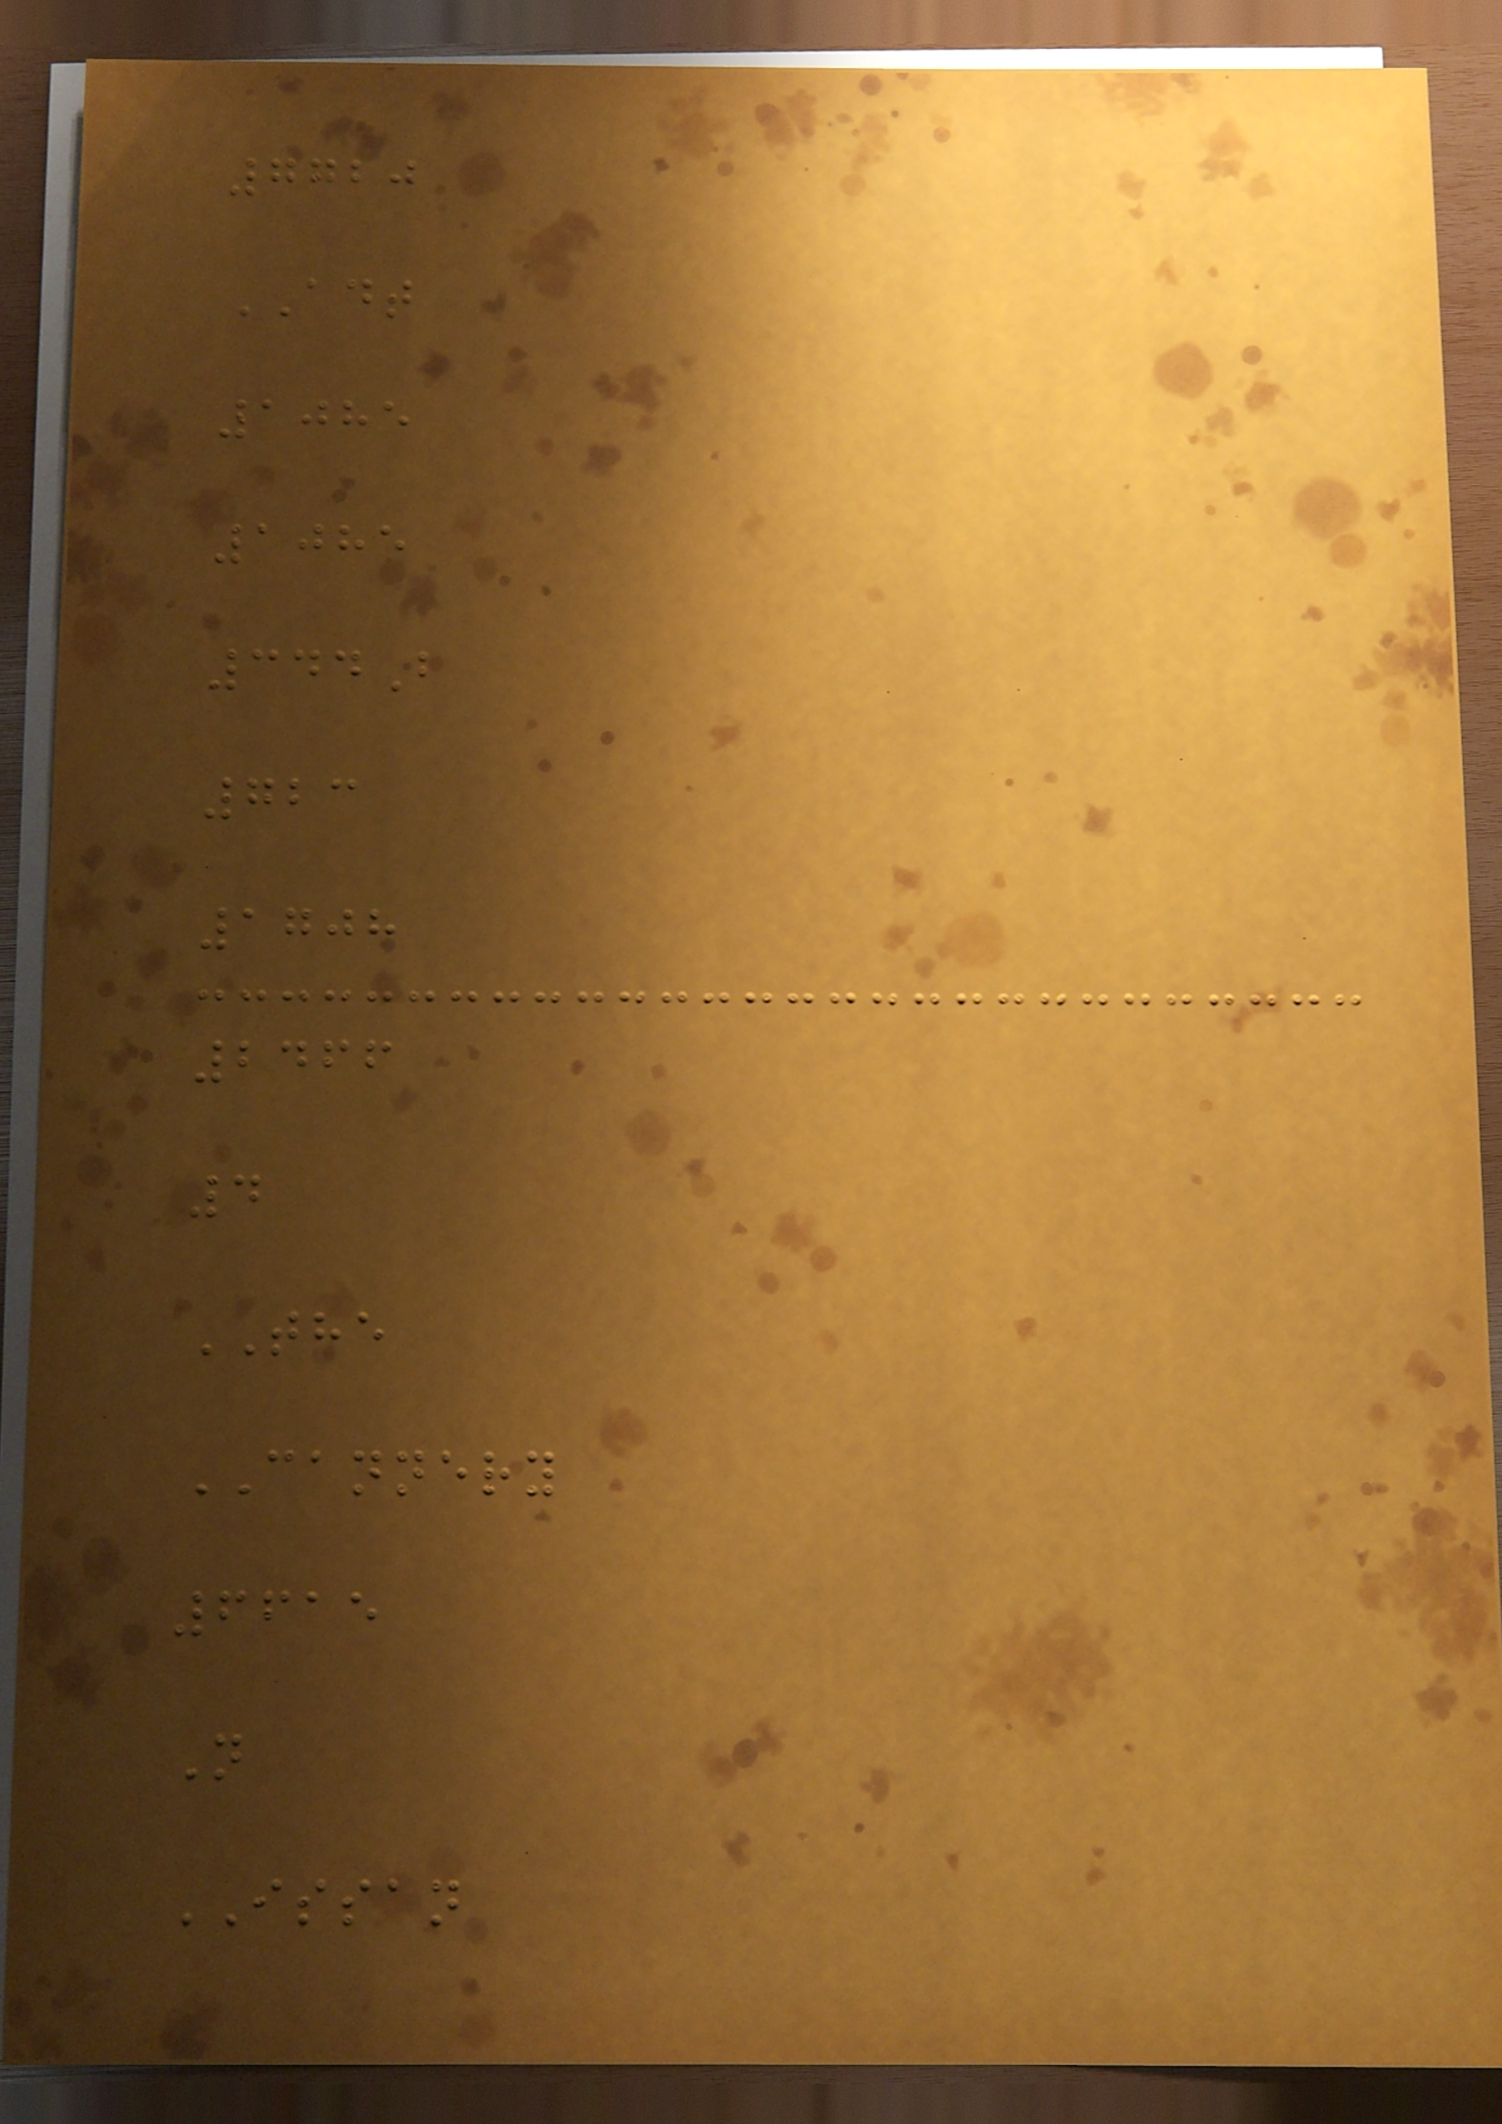7720
ADT
1085
1085
344B
723
1708
2466
4
THE
CANNERY
6615
N
ISSAN
